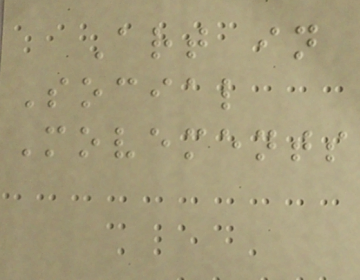Art in
Social
Movements
